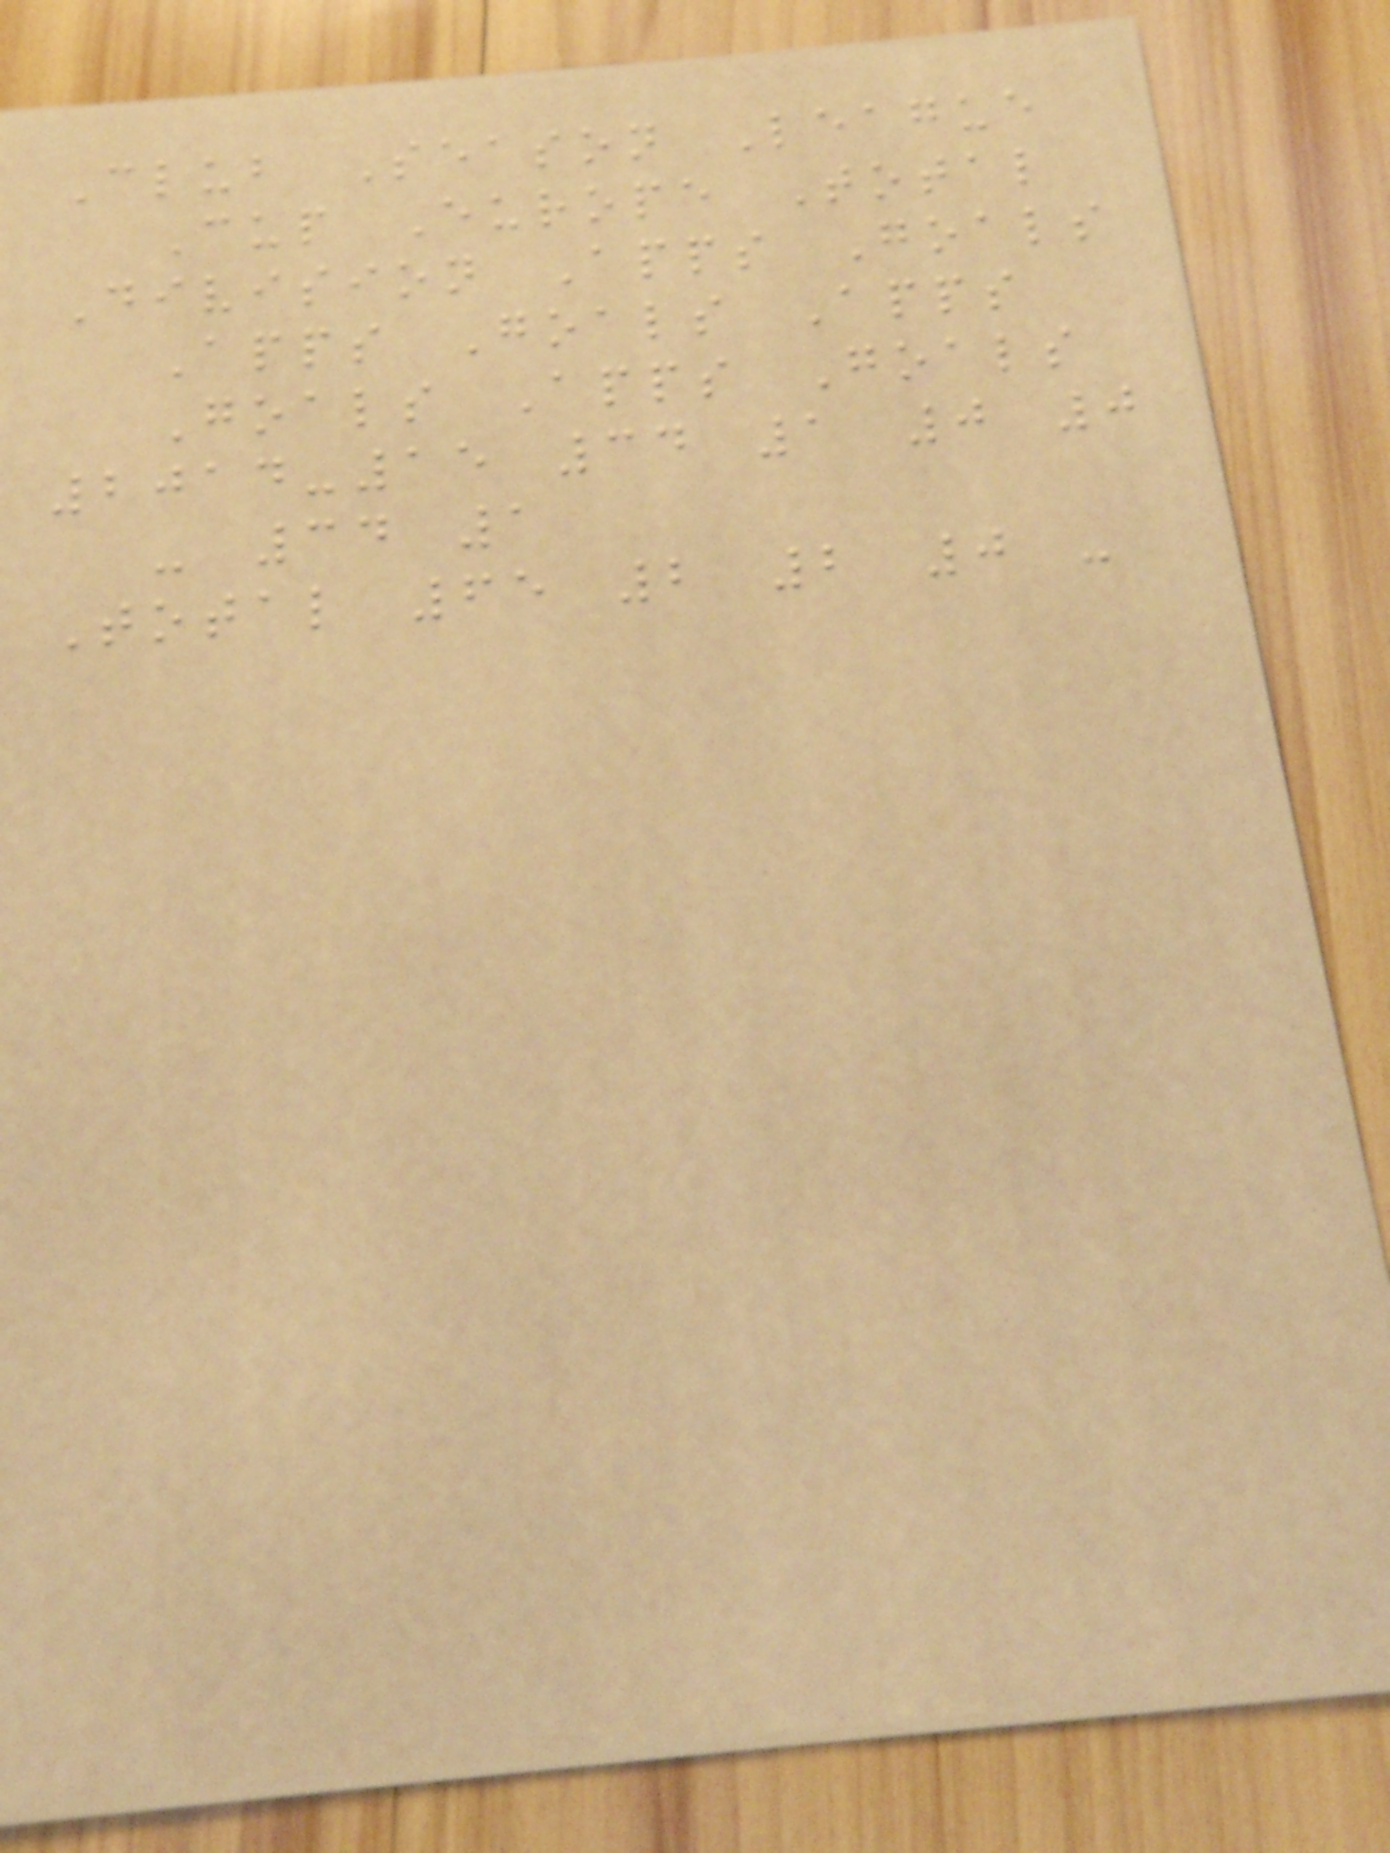Club Season League
Cup Europe Total
Division Apps Goals
Apps Goals Apps
Goals Apps Goals
2014-15 34 1 0 0
- 34 1
Total 65 2 2 0 -
